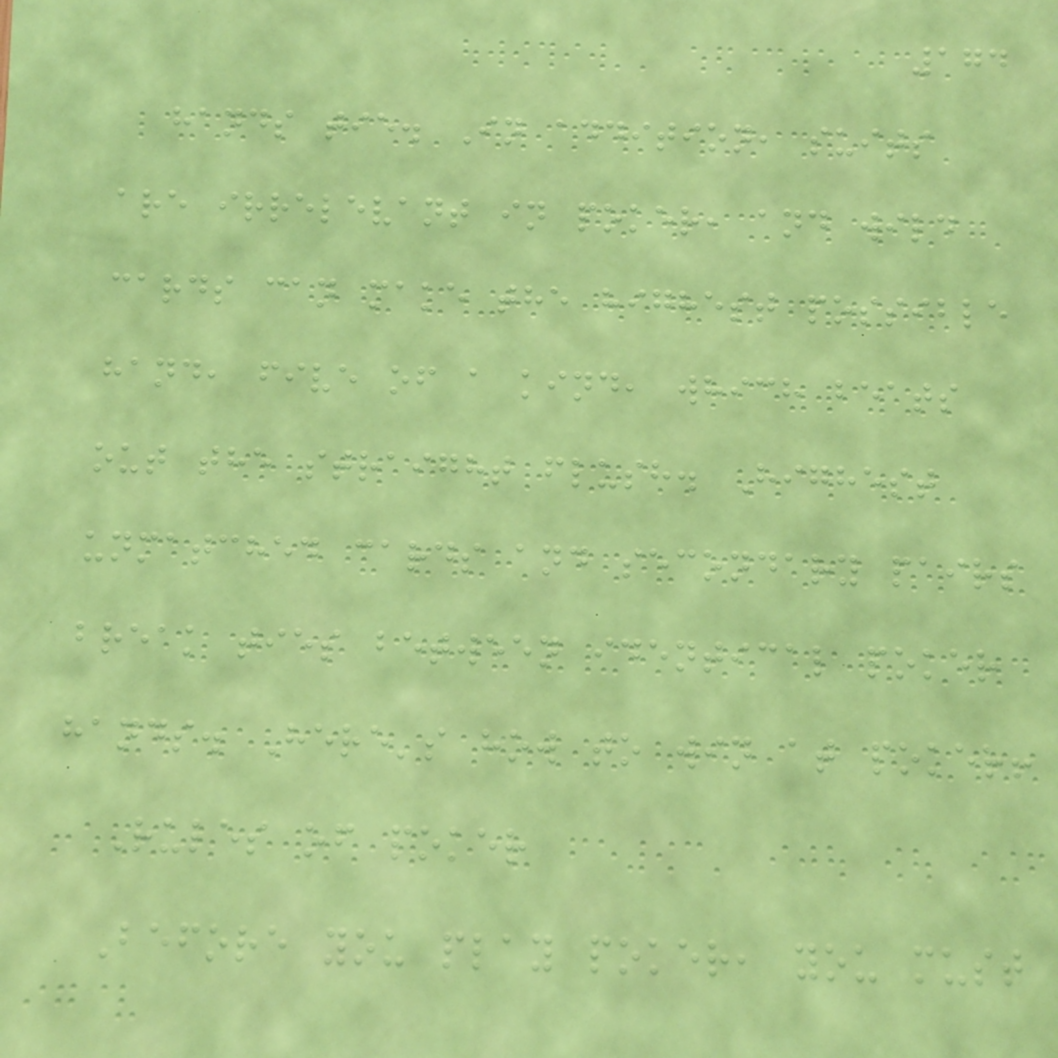174
hands tie. In addition, suits
are irrelevant in poker, and wild
cards can make the highest possible
hand, five of a kind, which beats
out the straight flush. Highest
unmatched cards and secondary pairs
break ties between identical poker
hands. Here's how to win at poker!
Rules of poker
Before you play poker, you must
